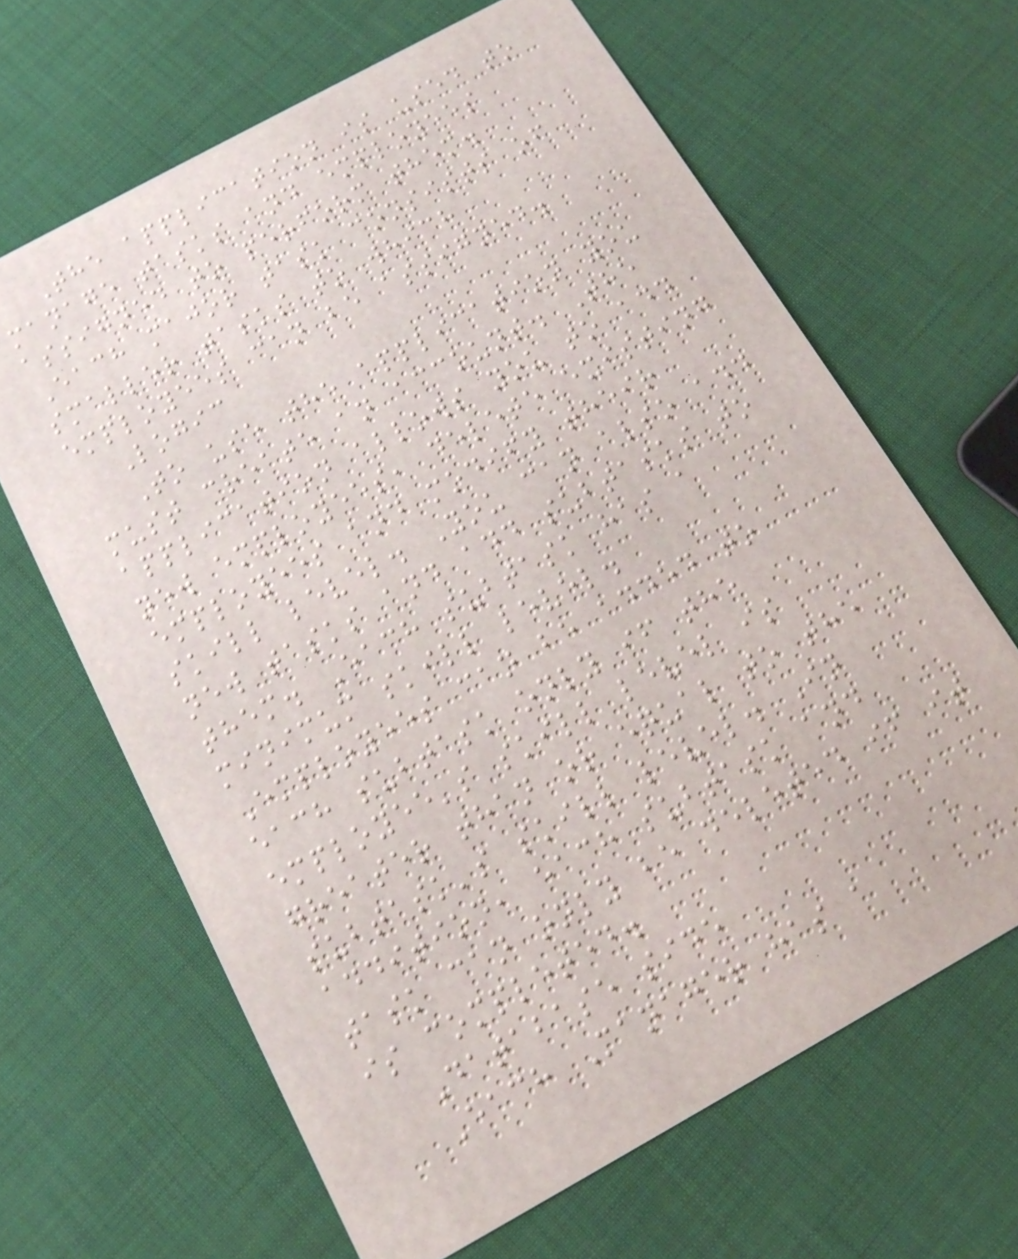The application is used to
manage tasks and employees
assigned to perform them.
Each major task consists of
smaller tasks to which
employees can be assigned.
Logic
To use the application you
must create an account. The
application allows you to add
new employees, delete existing
employees and modify their
skill level. You can also add
new tasks and add subtasks to
them. Each subtask has a
minimum skill level.
Employees can be added to
each subtask only if the
employee's skill level is
greater than or equal to the
subtask's skill level. In
addition, each subtask and
task can only be deleted if it
is completed.
Database side
Each Manager has a
